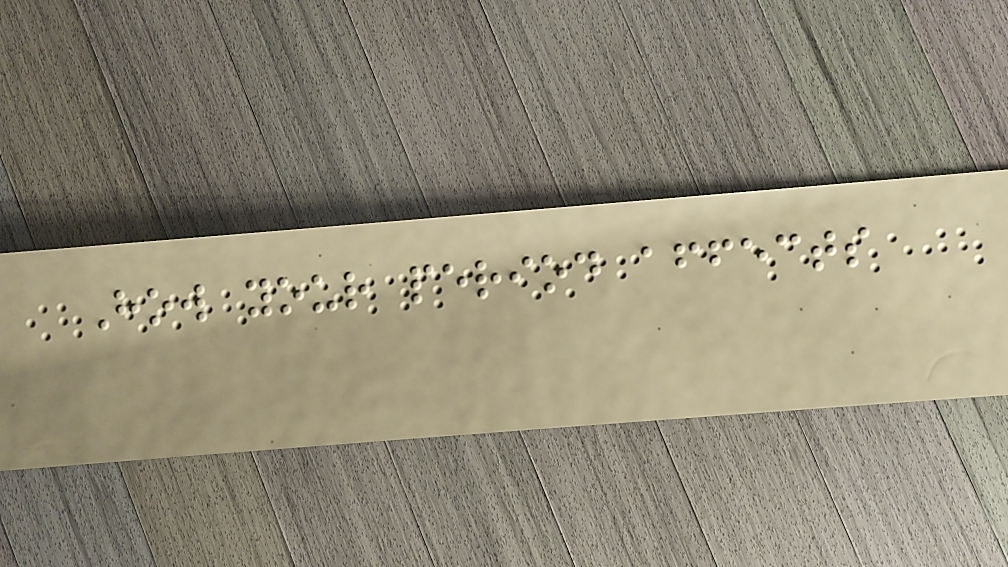How your period affects
